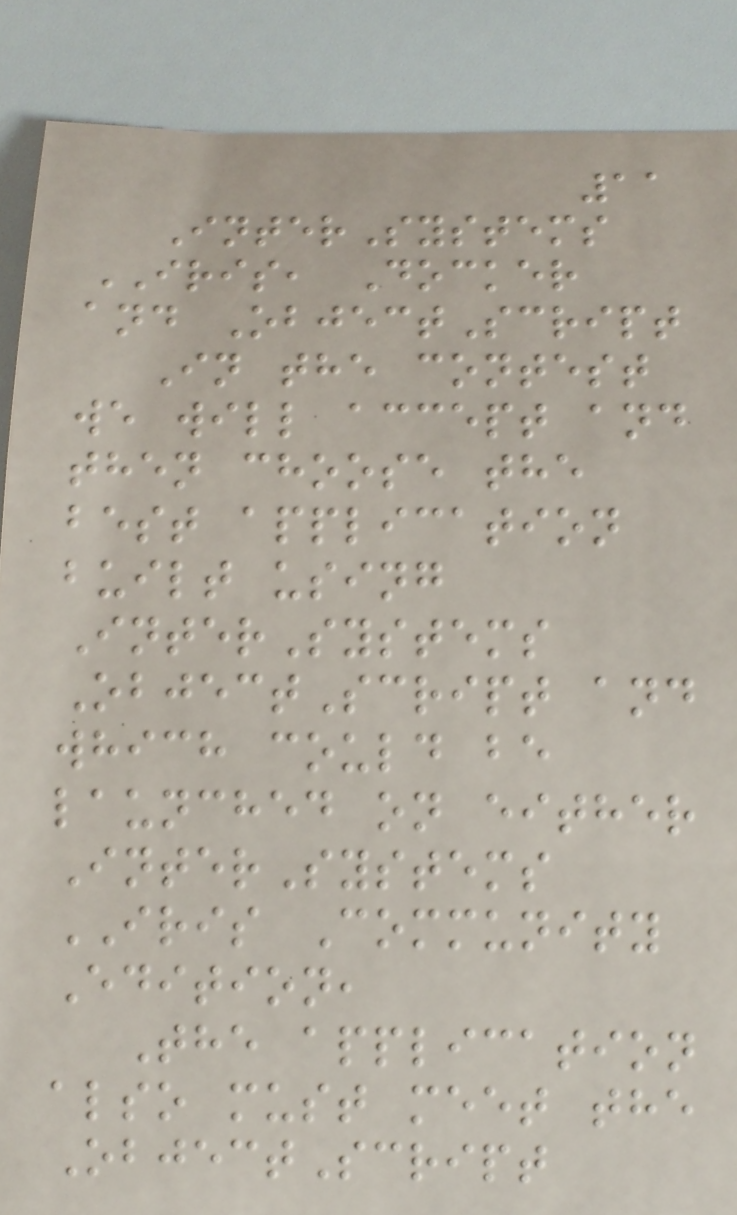11
InterSystems
IRIS, Docker
and ObjectScript
In the contest
we will accept and
then choose the
best application
built using
InterSystems
ObjectScript and
which could be
launched on either
InterSystems
IRIS Community
Edition,
The application
also must meet the
ObjectScript
